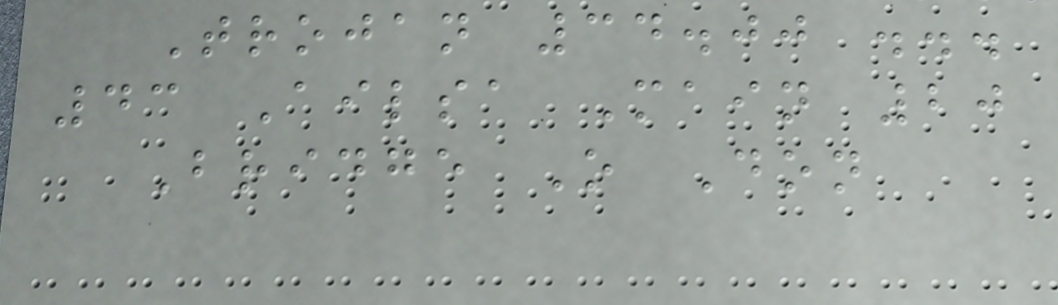Trojan 34.00 ...
43 Ailsa Main 20
Bridge O Don
